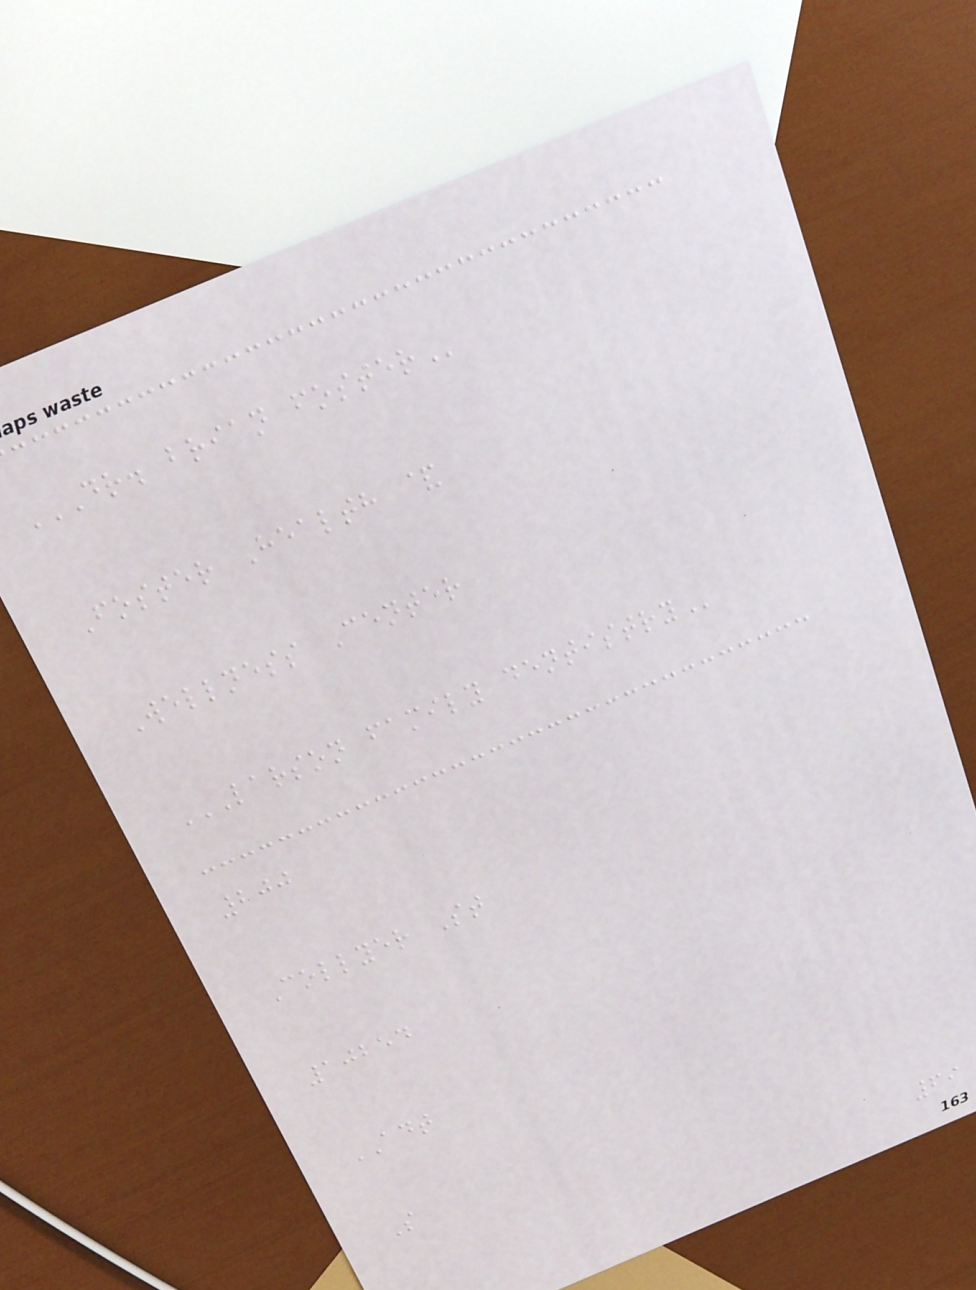DR. BRIAN FOSTER
Foster Health &
Wellness Center
LARSON FAMILY DENTISTRY
200
Collyer St
10254
ADT
S
69
